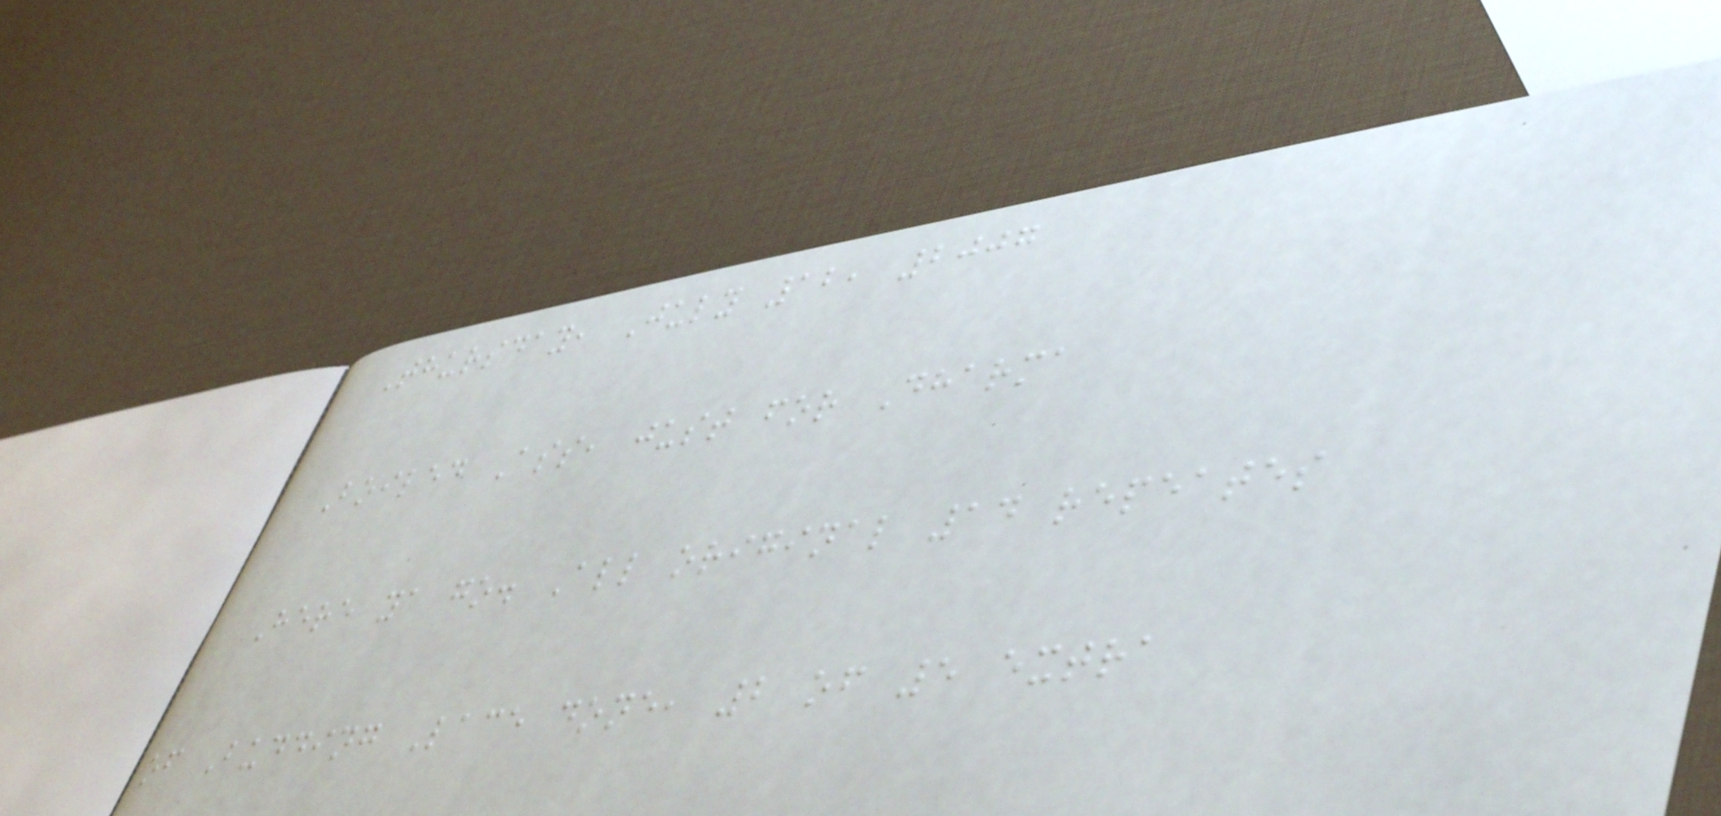Thursday, July 12, 2007
Boiled Ass, just for Dharma
Here ya go. All original 14 repeates
of Budding Lace done, 2 of 5 extra
